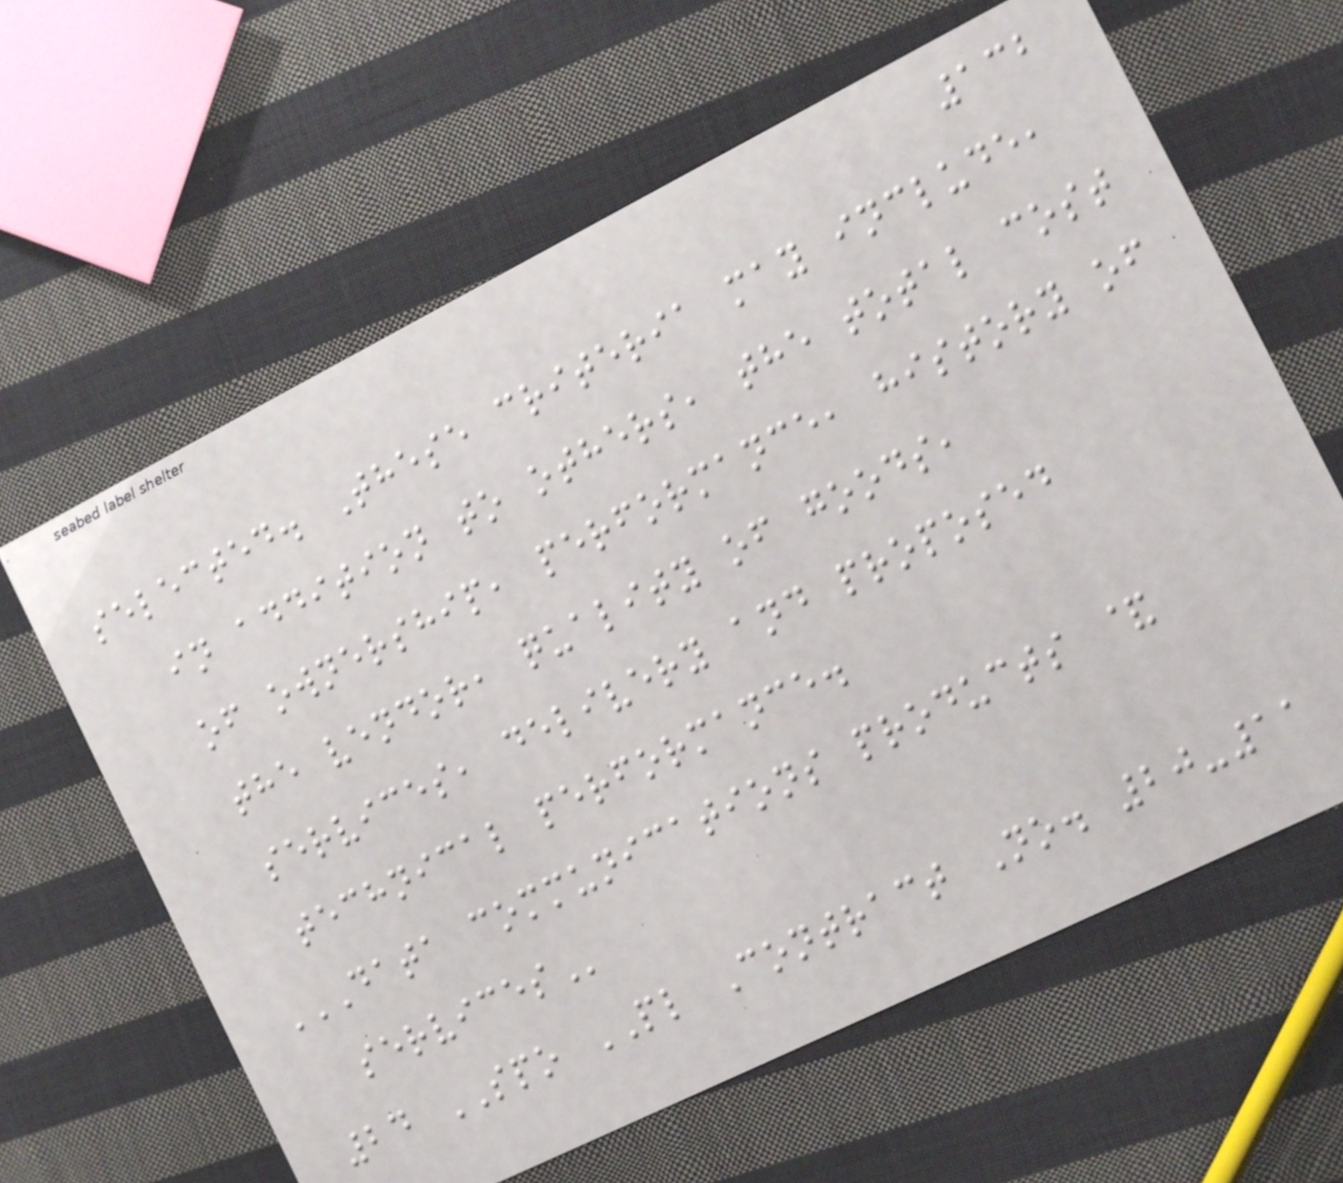132
selected. These criteria may include,
in addition to others, the total cost
of ownership, performance, history of
the vendor, quality of goods,
services, delivery and proposed
technical performance.
DATA COMMUNICATIONS PRODUCTS &
SERVICES
24 SPO PL Contract No. 20-11
